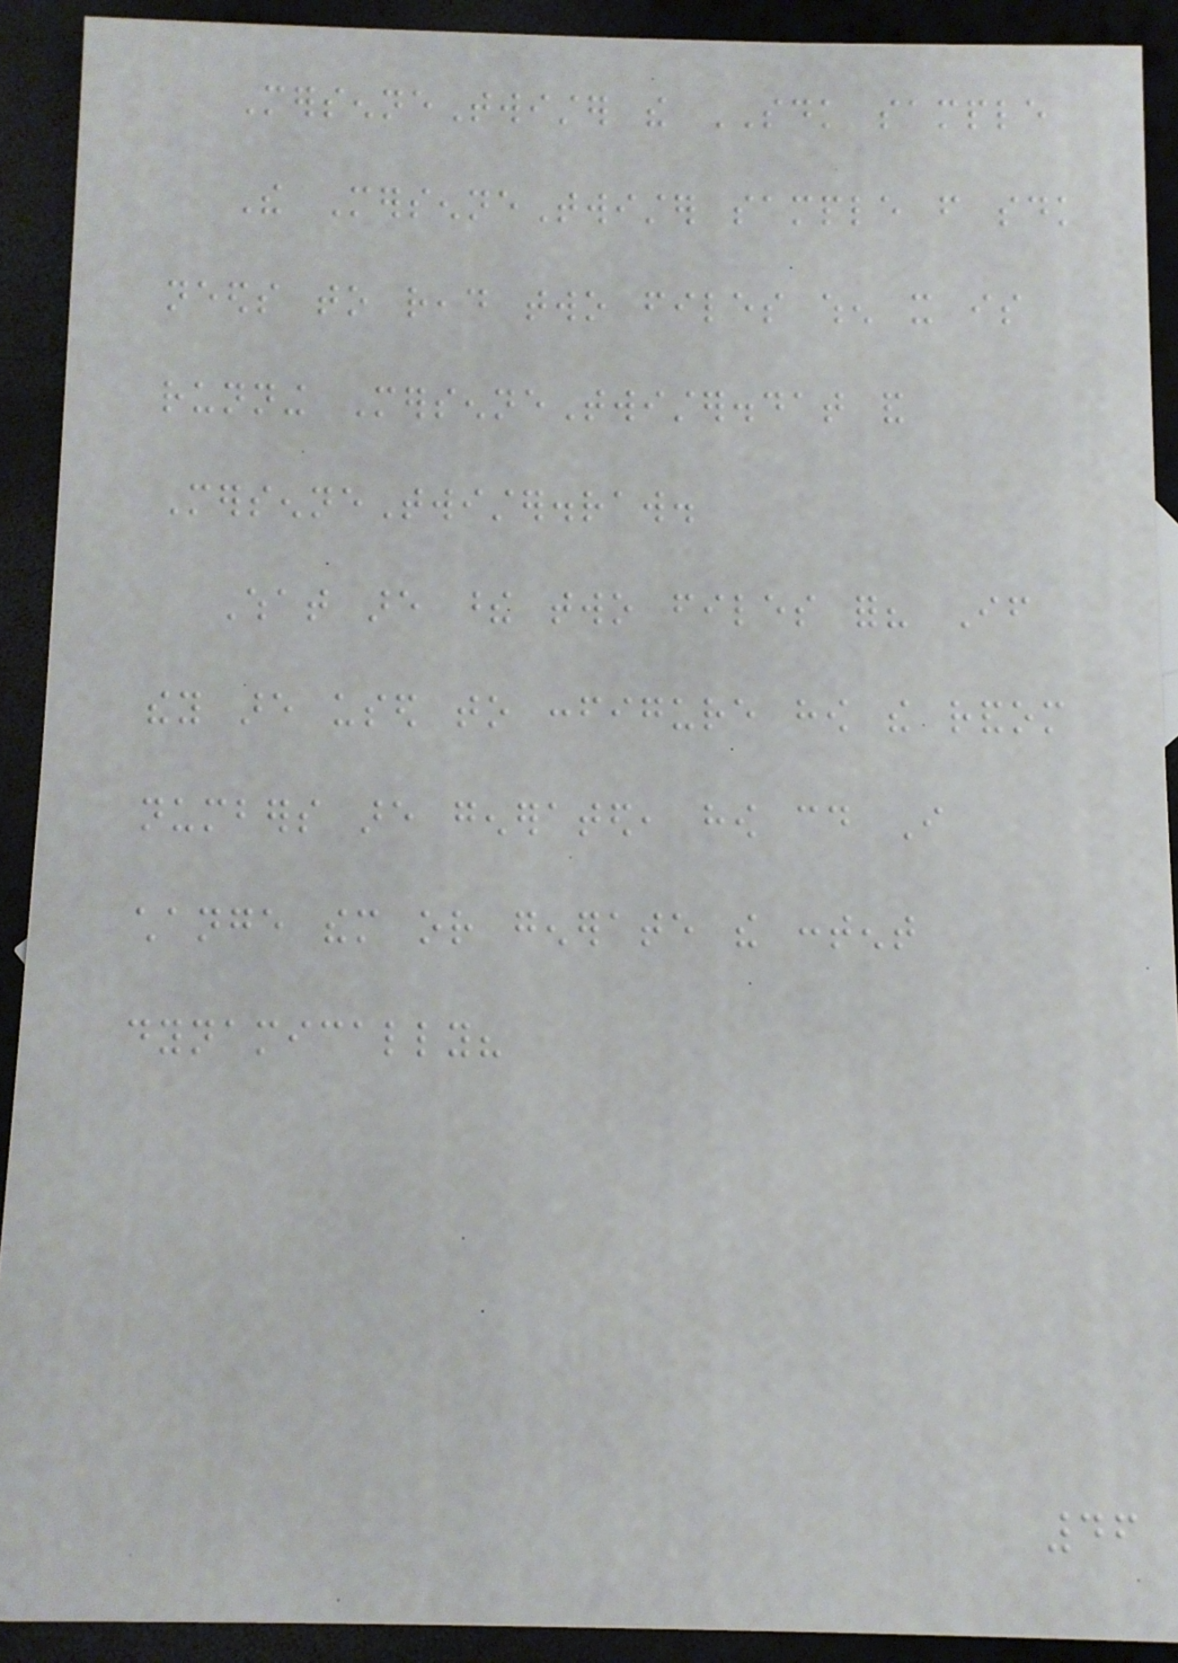MersenneTwister the SDK sample
The MersenneTwister sample from sdk
needs to read two files when it is
running MersenneTwister.dat and
MersenneTwister.raw.
What are these two files for? If
they are used to configure how the random
numbers are generated, how could I
change them or generate the content
dynamically?
46
